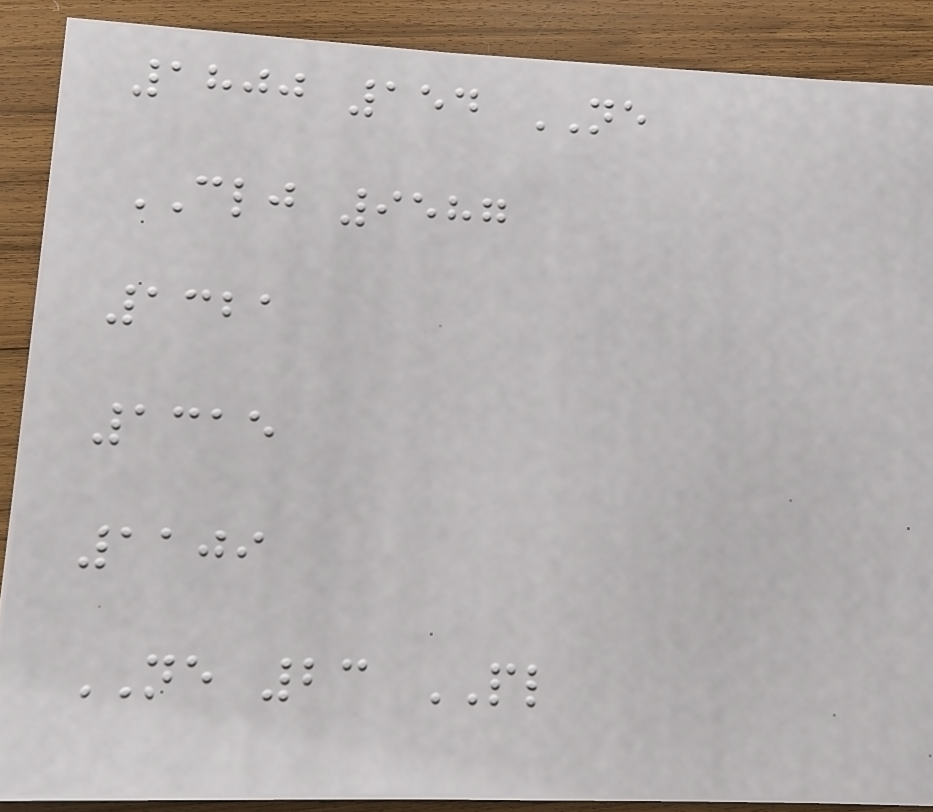1800 154 NE
CLJ 9587
1321
1315
1109
NE 23 PL
